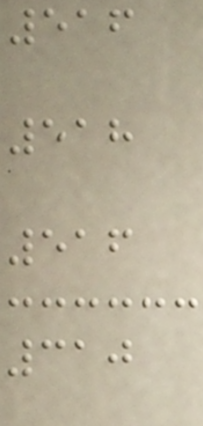516
518
516
310
